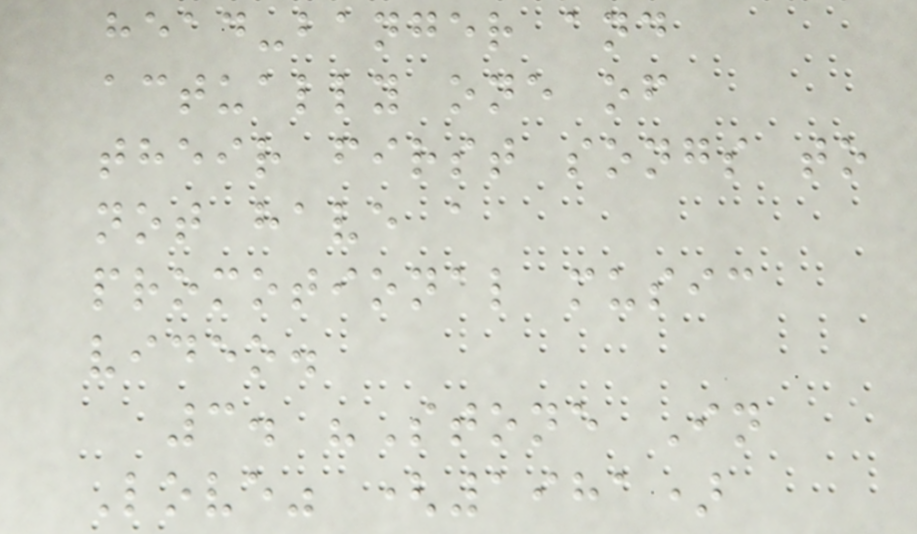head-banger and
actually one of
their first songs to
not have a
promotional music
video.
3. "Stone In
Love" (1981)
